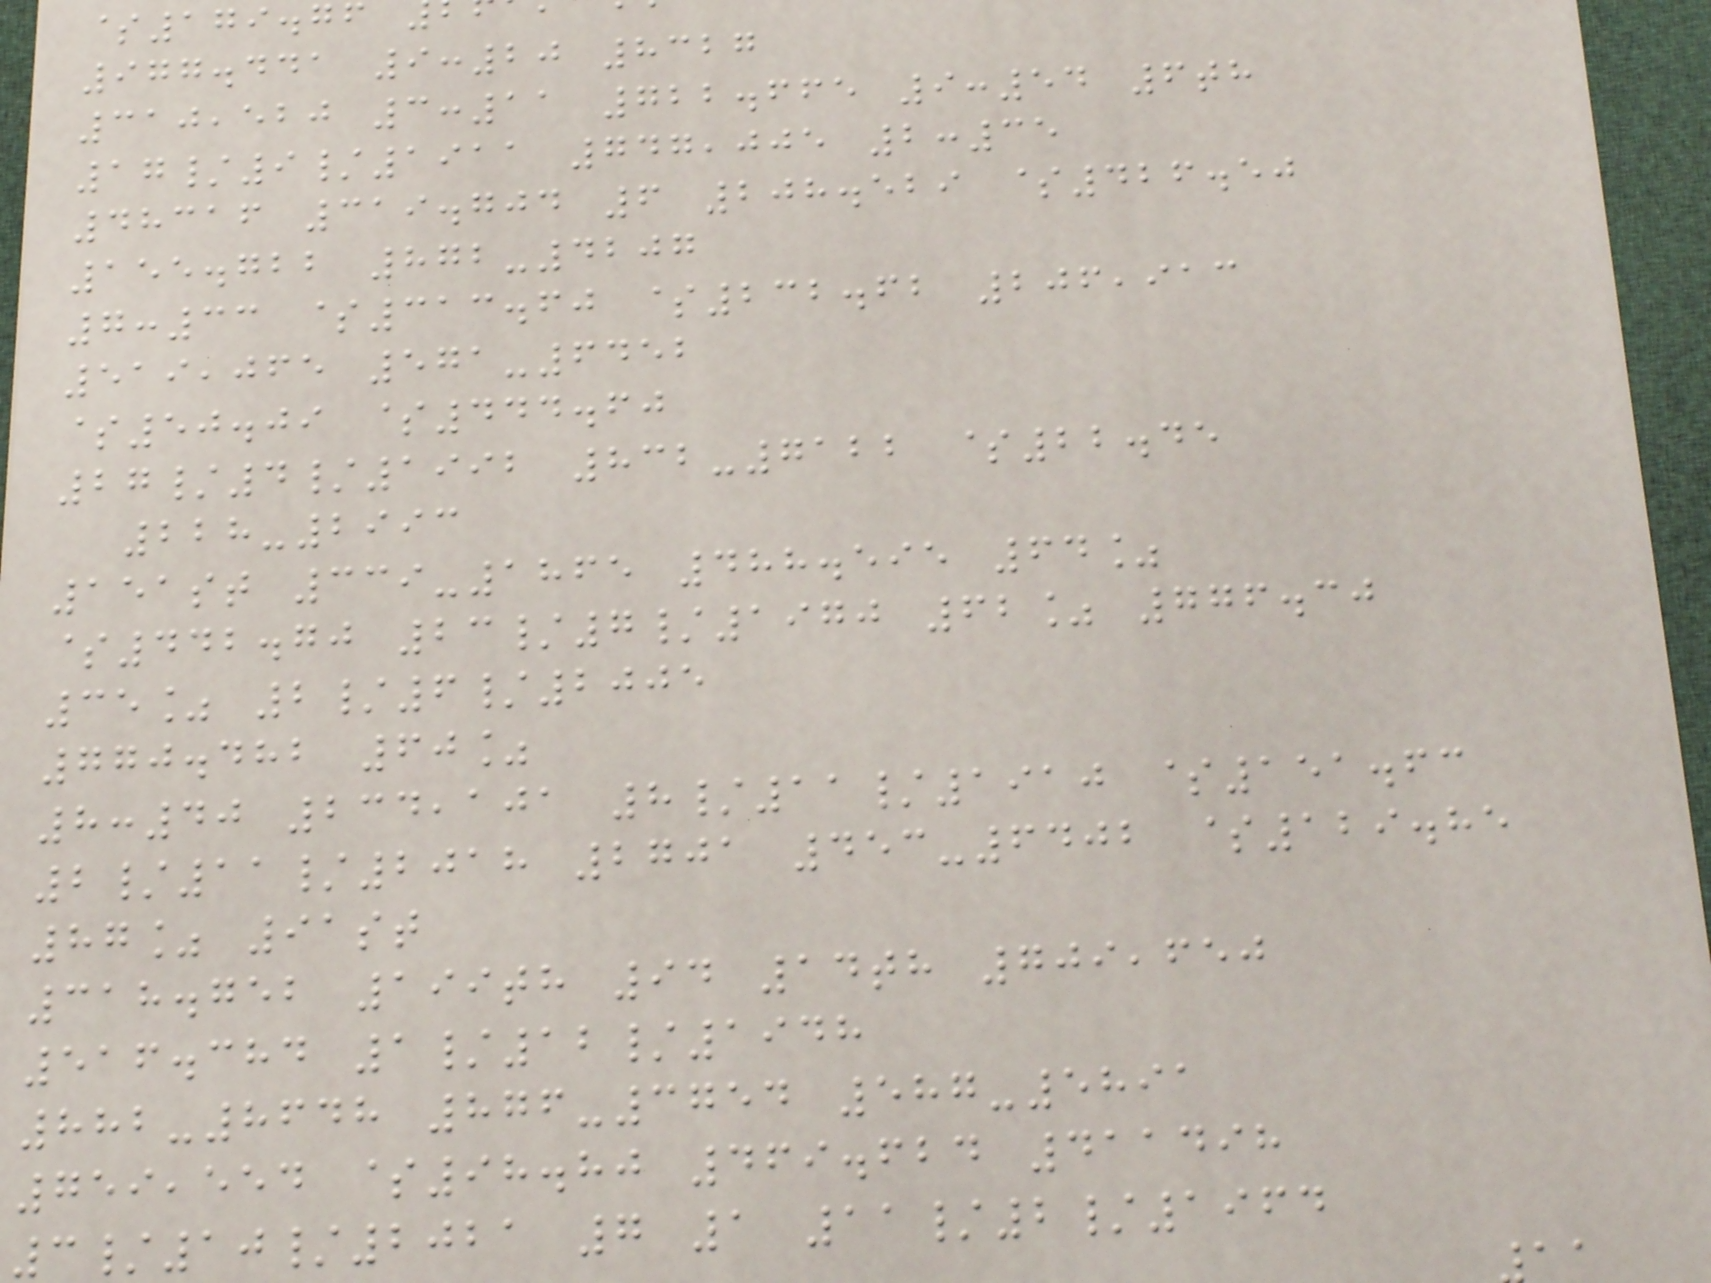$179.76
977.441 9:20 8327
310,520 3:11 722.665 9:54 6th
17/9/1911 747,005 2:35
48316 319.704 6 208.529 $426.50
155.722 872-4207
7:33 $313.60 $232.62 206,913
519,065 571-6452
$50.09 $444.60
27/4/1992 832-7122 $22.45
228-2993
151st 339-1865 488.595 64%
$442.70 23/7/1970 62% 776.30
35% 2/6/2005
770.482 60%
8:40 234,101 8/11/1910 $151.63
2/11/2018 2701 453-6402 $129.85
87% 91st
318.752 199th 94 14th 709,650
516.384 1/12/1948
882-8648 876-3754 587-5891
759,554 $98.80 469.624 411498
3/10/2021 7 1 11/2/1964
